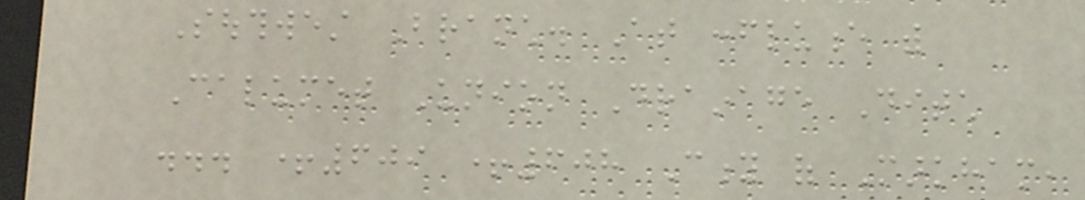Southwest Branch. At confluence with
Calumet Union Drainage Ditch
... +609 +608 City of Markham,
